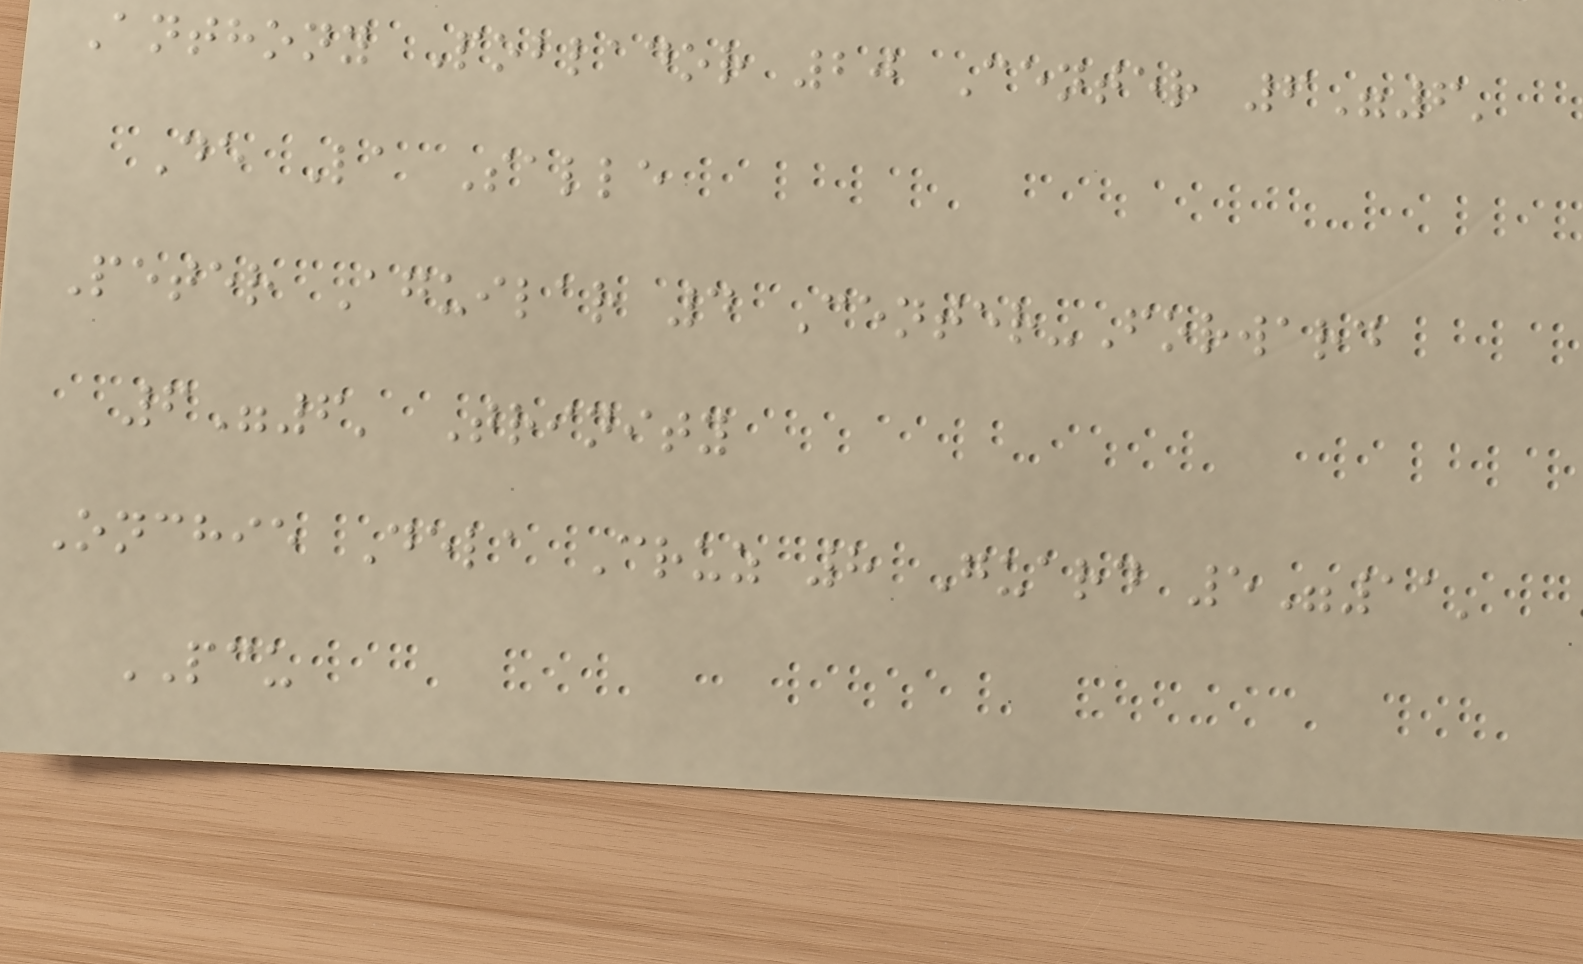Anthony Poblador 20 Center 6"6'
De La Salle
Peter Aguilar 4 Center-Forward
6"6' Trinity
Onchie Dela Cruz 8 Guard 5"11'
PCU
